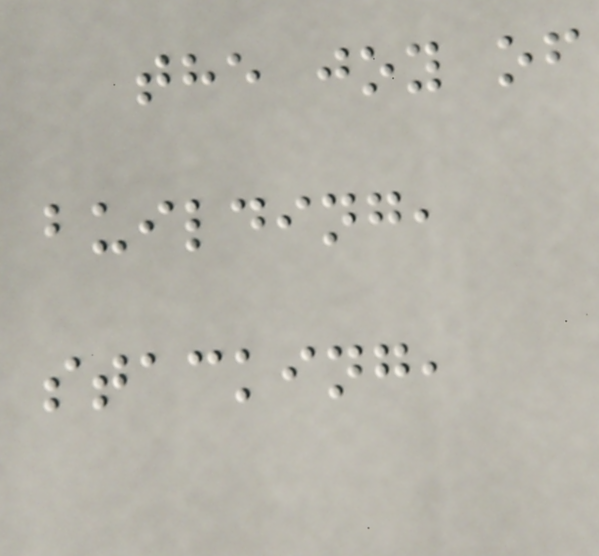the joy of
building,
stacking,
